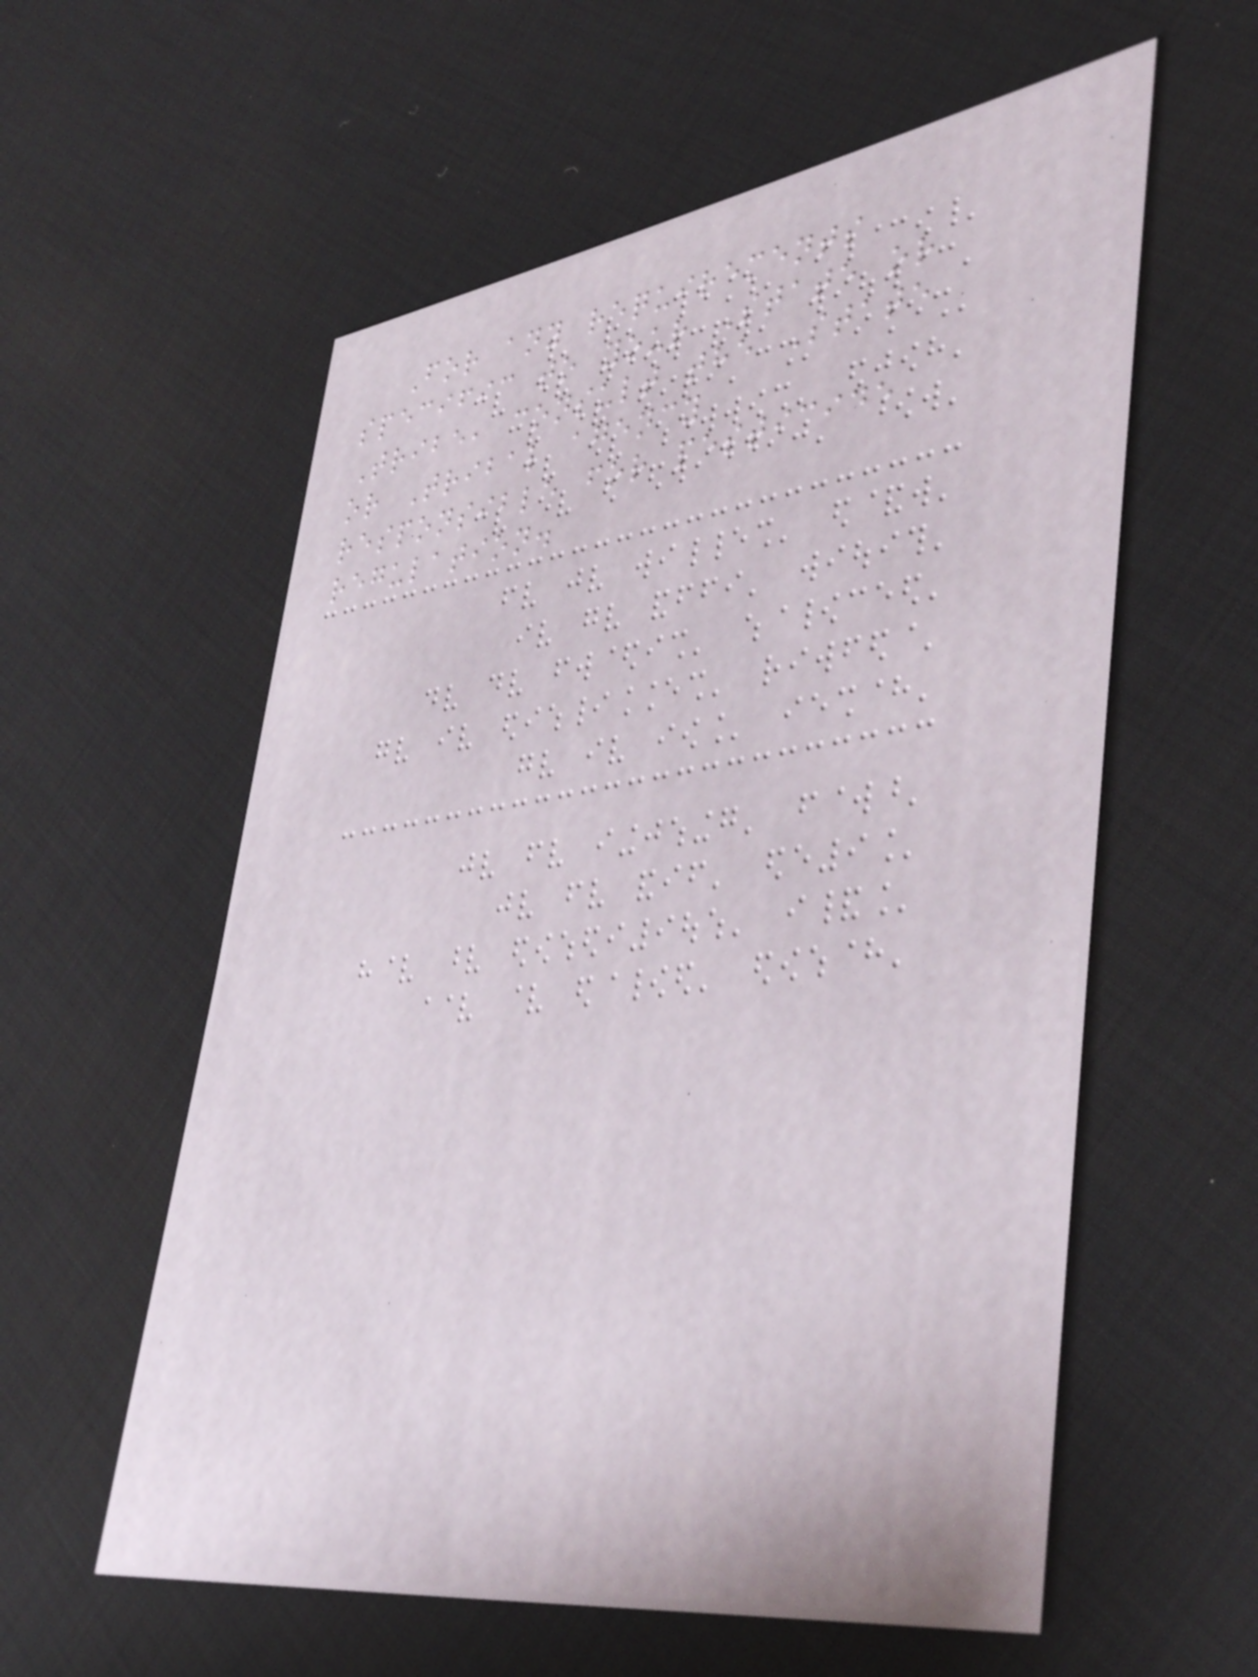For any requirements
specific to your State or
Tribe, consult the State
or Tribal agency
responsible for pesticide
regulation.
